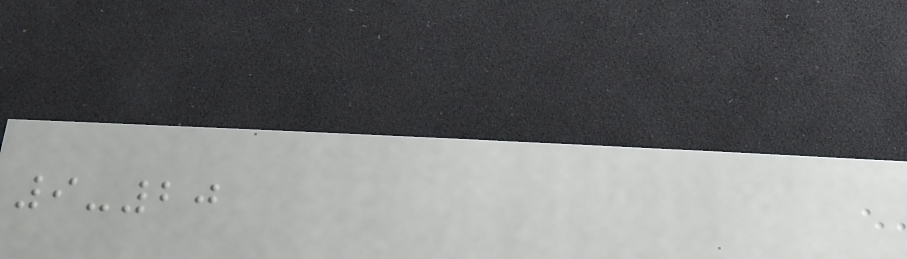9-20
